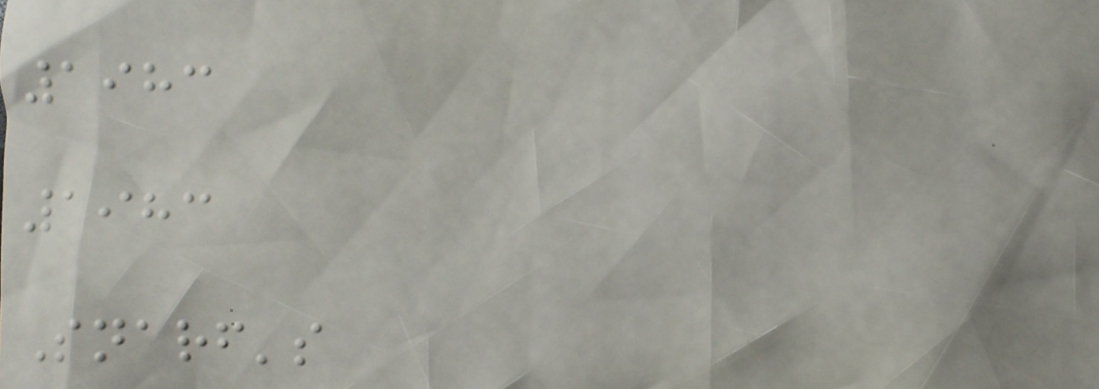1983
1983
Snarf's
